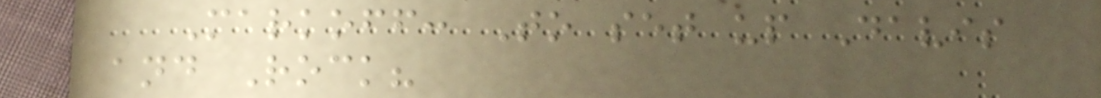Markoff: To set up Davis
and Rock?
